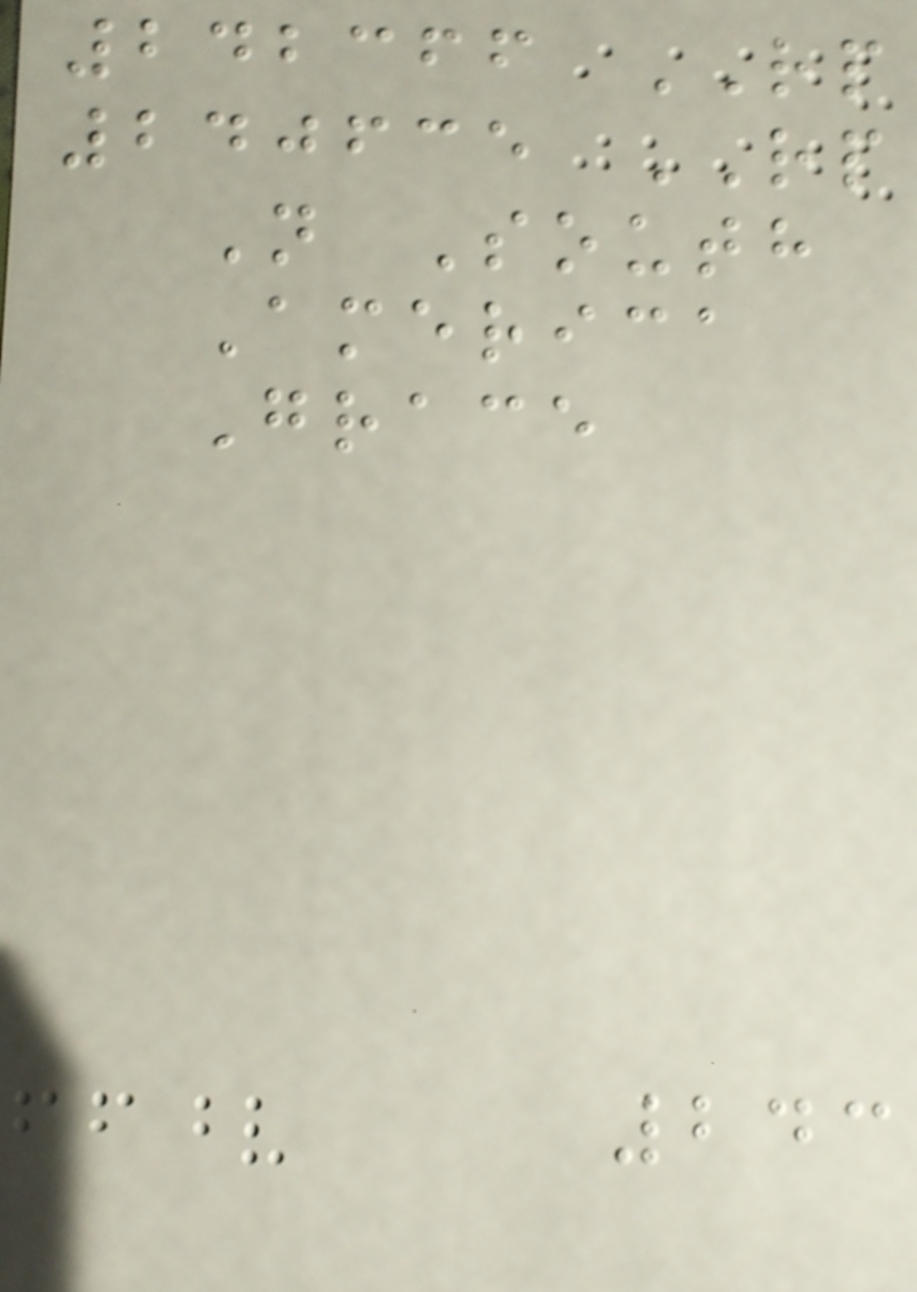242366 RP
240635 RP
N South
America
Grace
243
